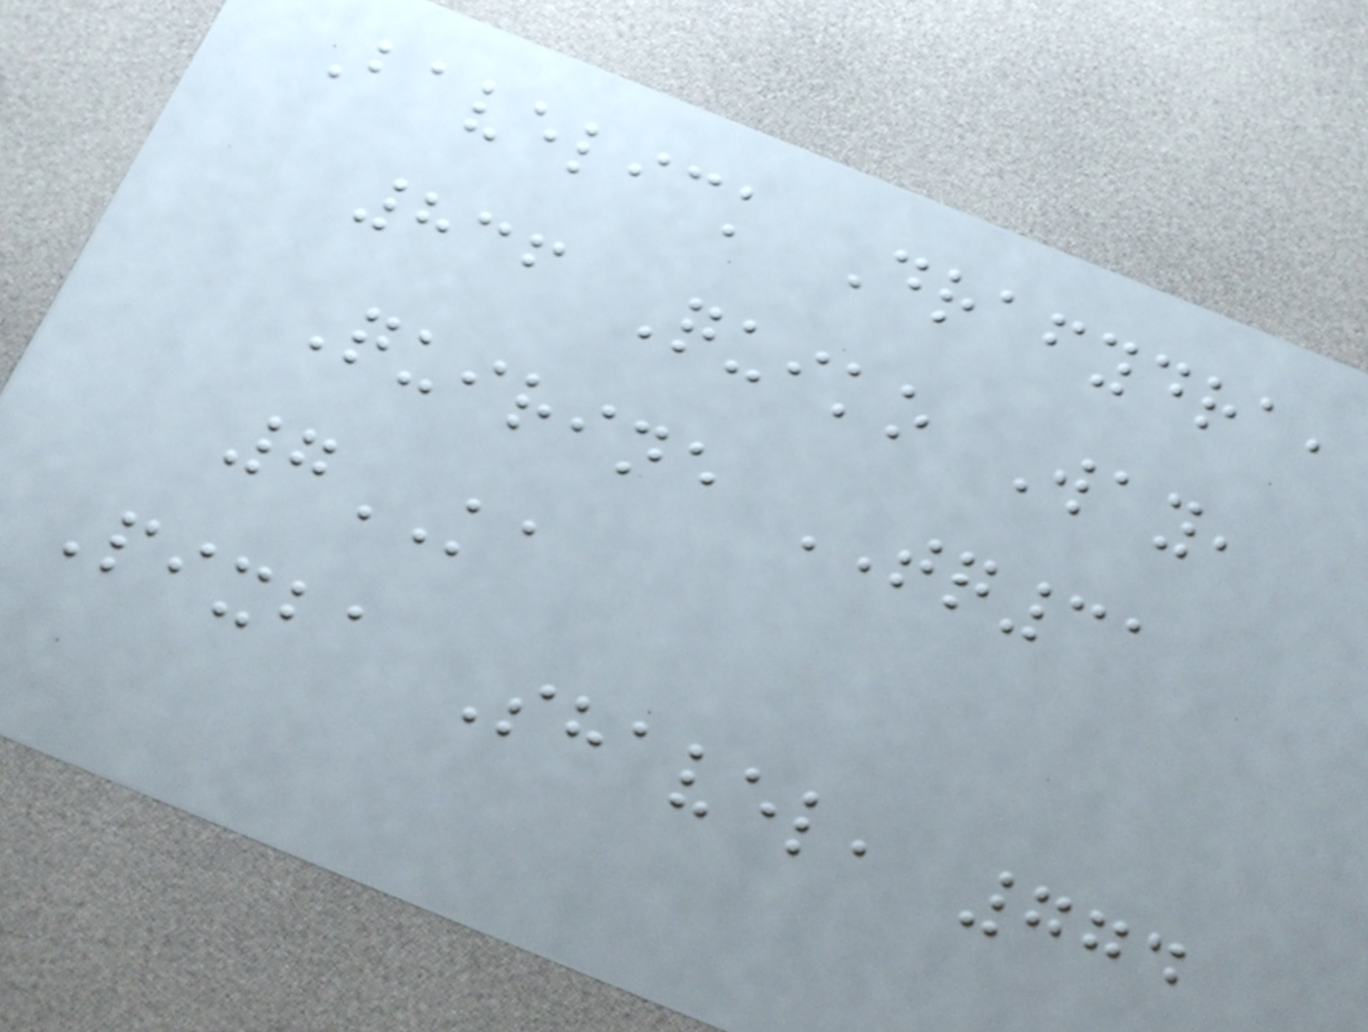Bavelick Drafydra,
836 Quiko Way,
Quirine TQ31
7KA
Pixba Shavel, 774
